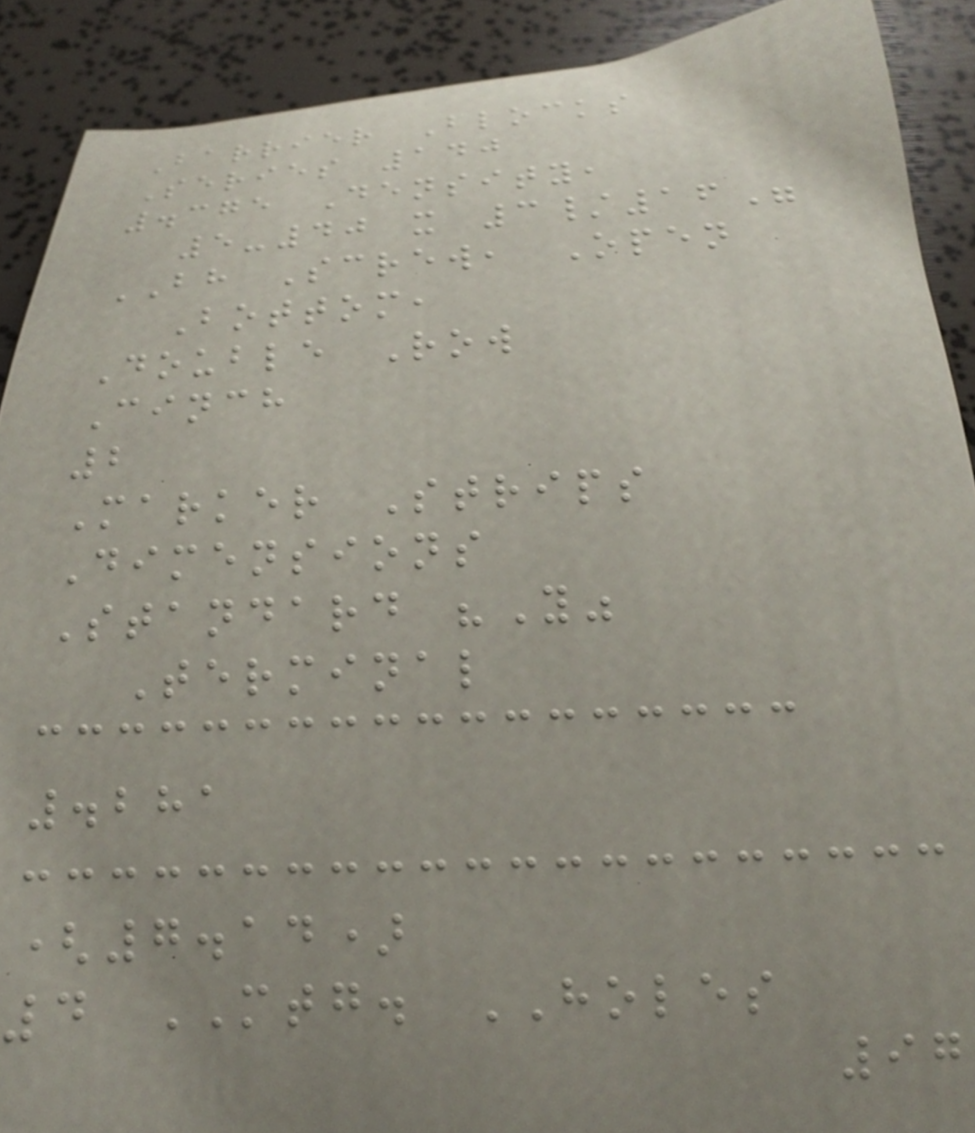Barrier Blocks
Series 140
.375 Density,
5-40 x 3/16"
BH Screw, Open
Bottom,
Double Row
Cinch
2
Marker Strips
Dimensions
Standard "Y"
Terminal
.281
(7.14)
4 MTG. HOLES
97
